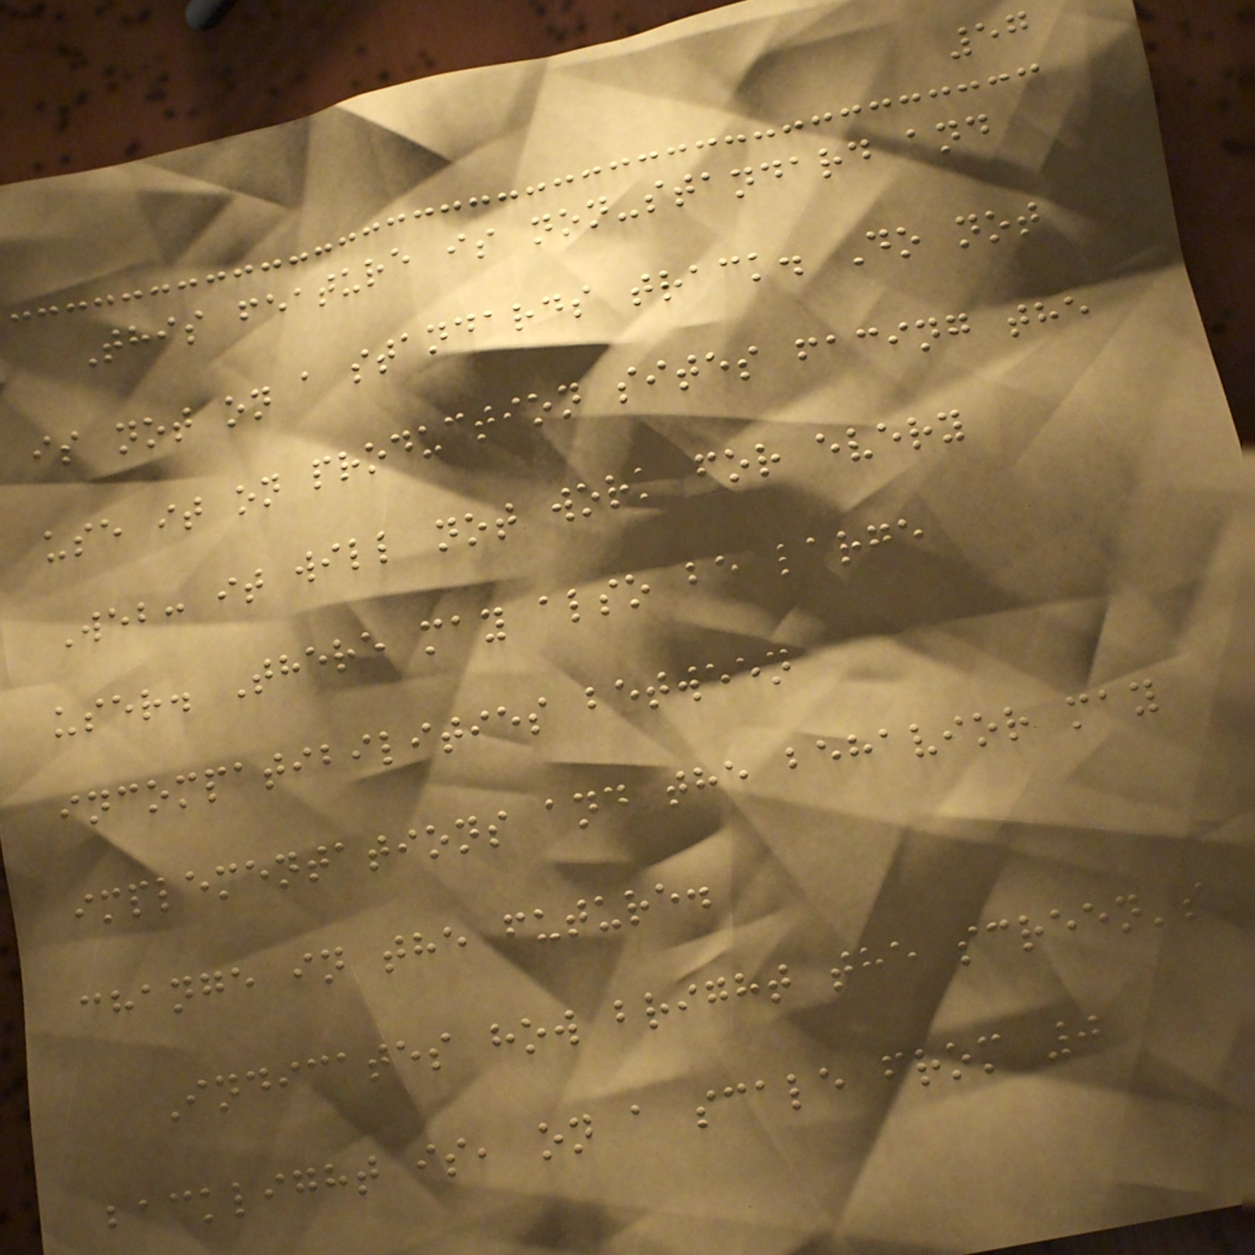57
This feature is non-standard and
is not on a standards track. Do not
use it on production sites facing the
Web: it will not work for every
user. There may also be large
incompatibilities between
implementations and the behavior may
change in the future.
Indicates how bright the screen's
backlight is, on a scale from 0
